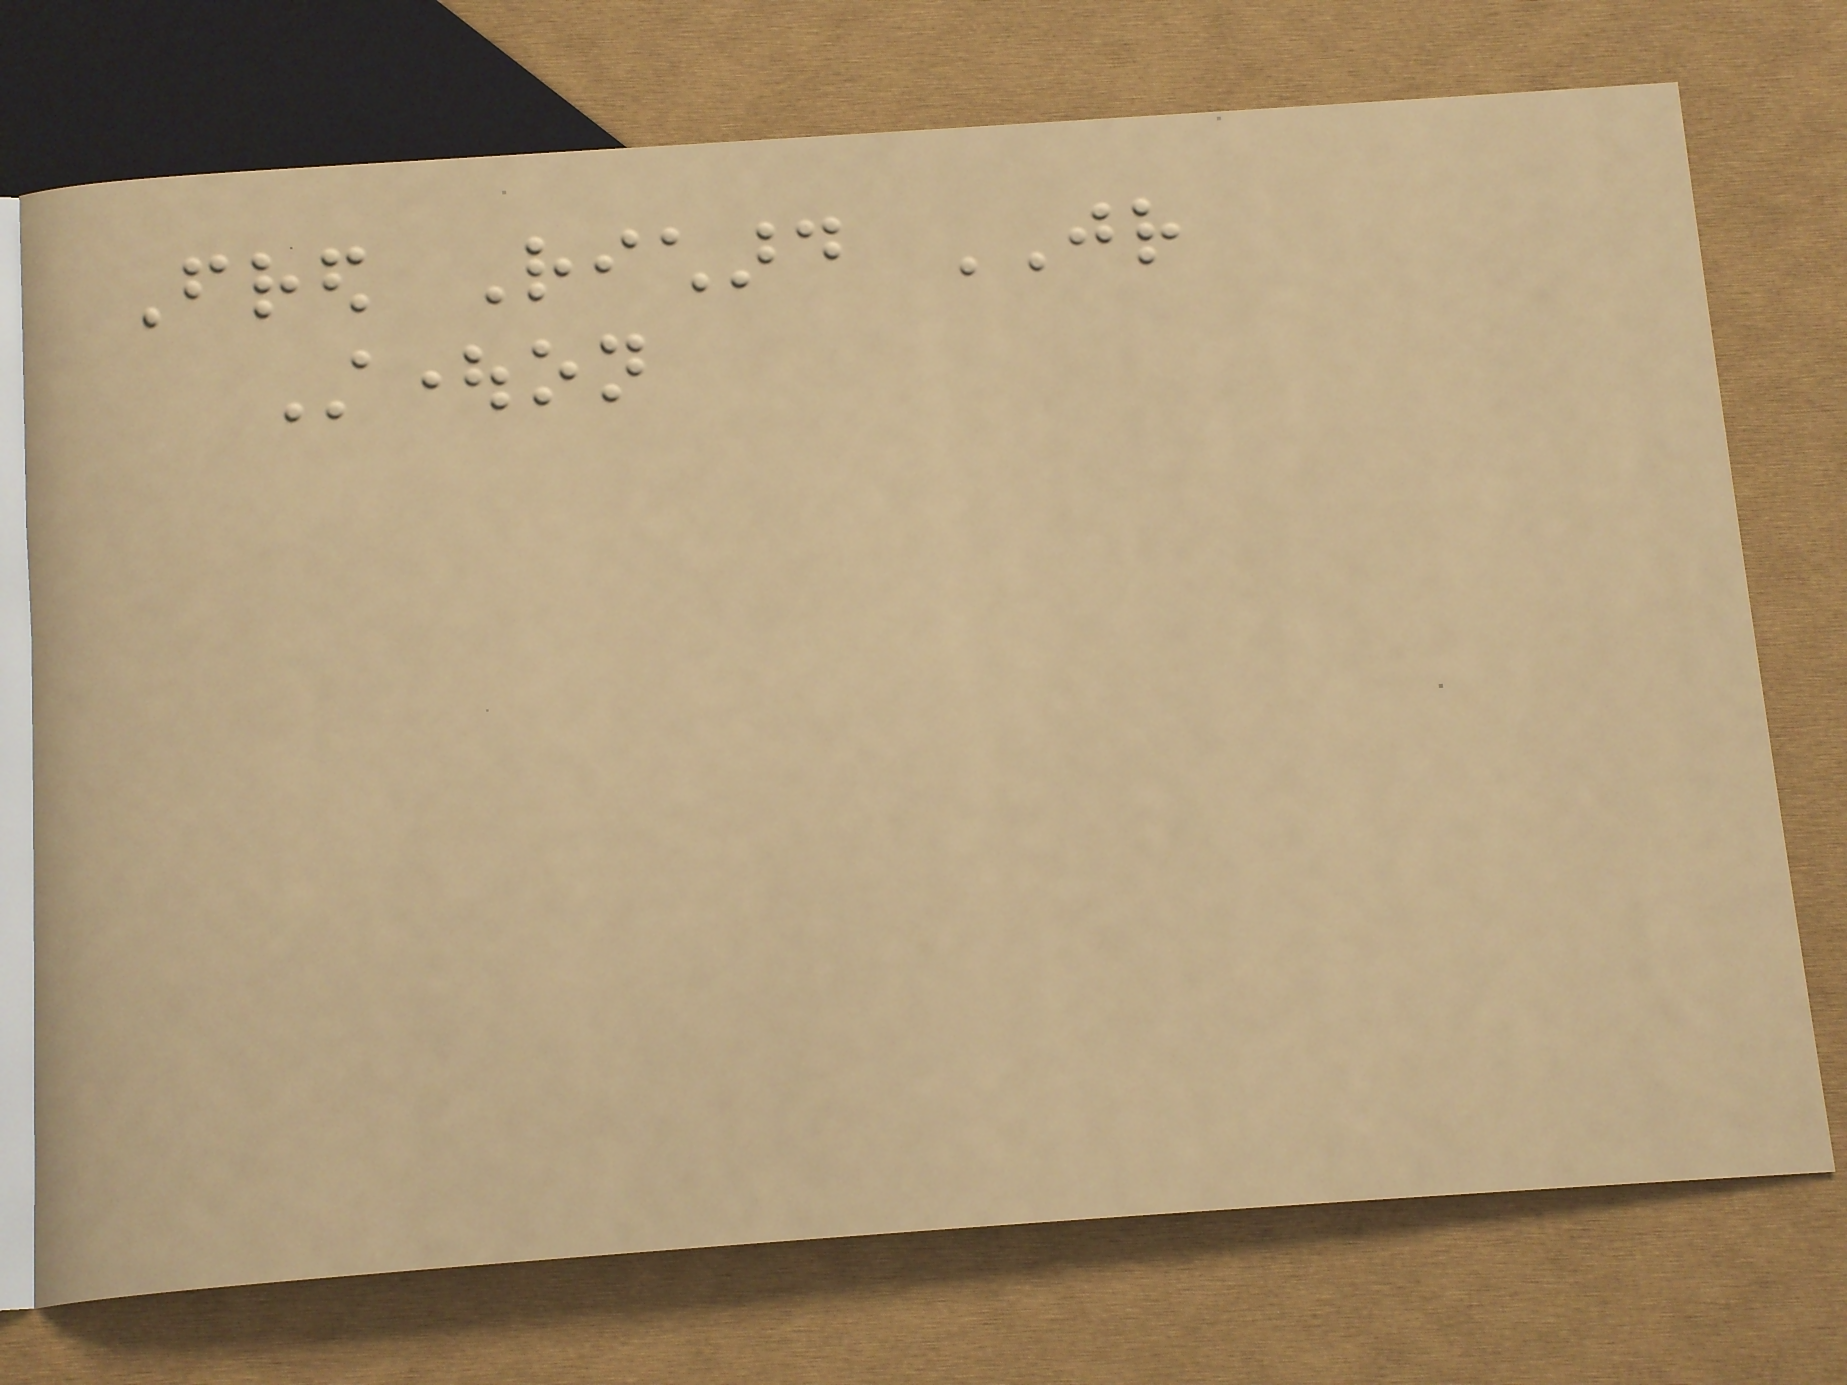Fred Richard JR
Stoughton
